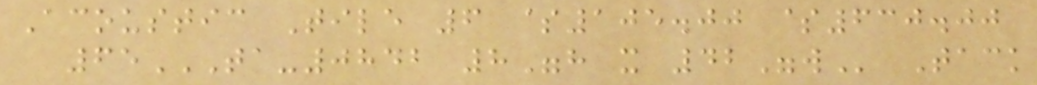Acoustic Tile 6 $105.00 $630.00
65TA-0842 8"H X 42"W Tack
